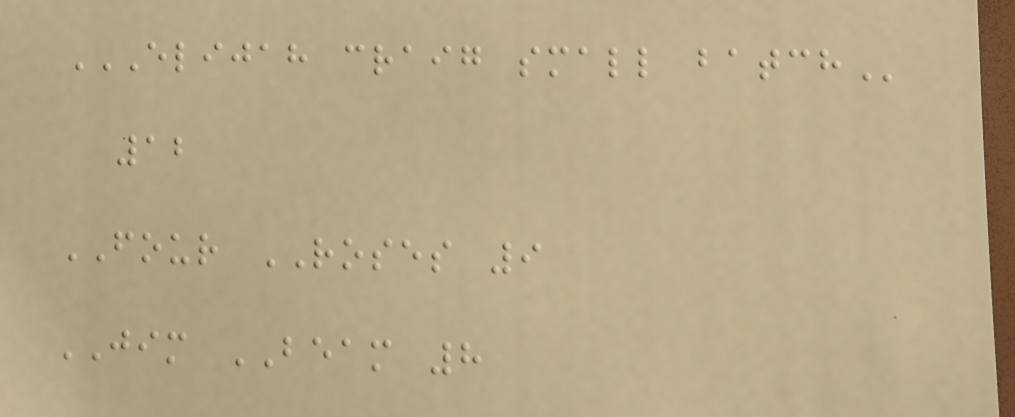ELIJAH CRAIG SMALL BATCH
12
FOUR ROSES 9
JIM BEAM 8
